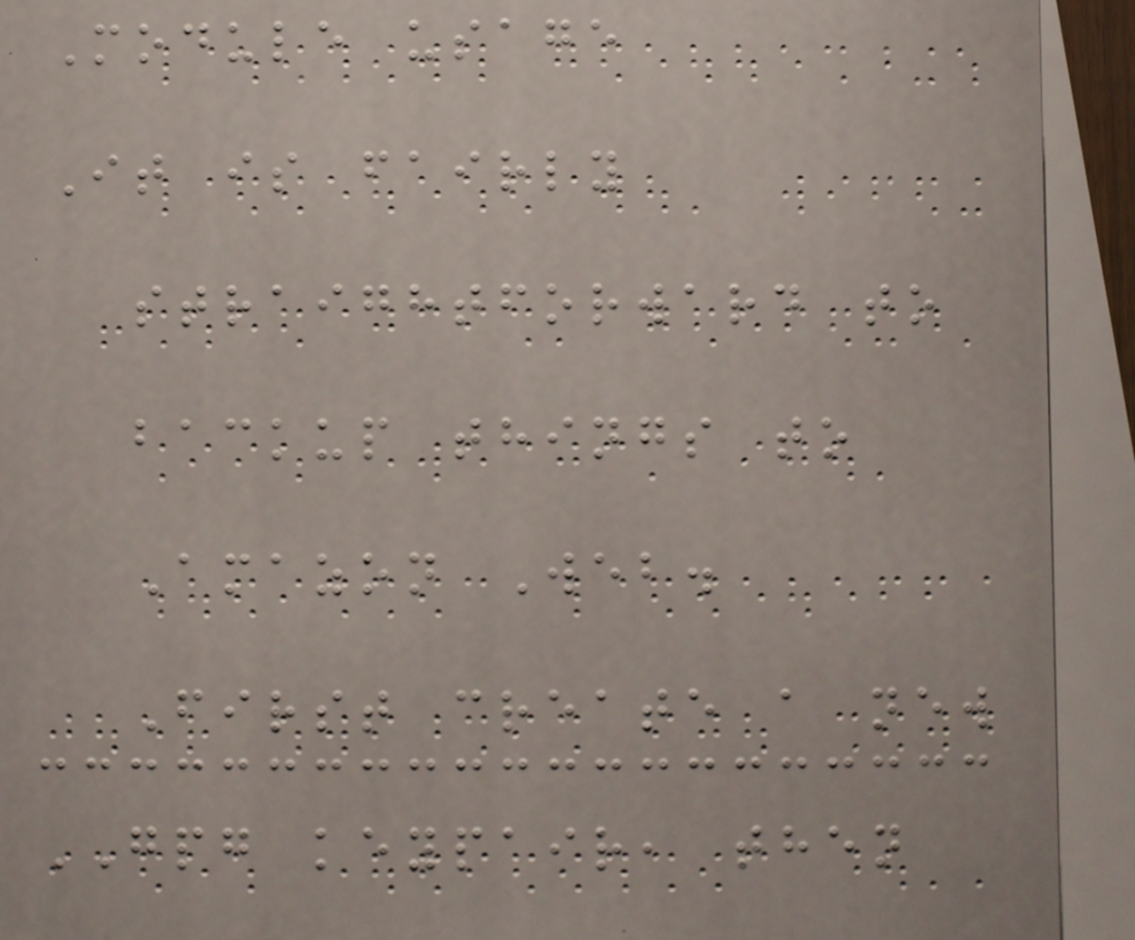Module usage
It is fairly
straightforward to
backup things to
Amazon Web.
First create a new
GPG keypair, then
